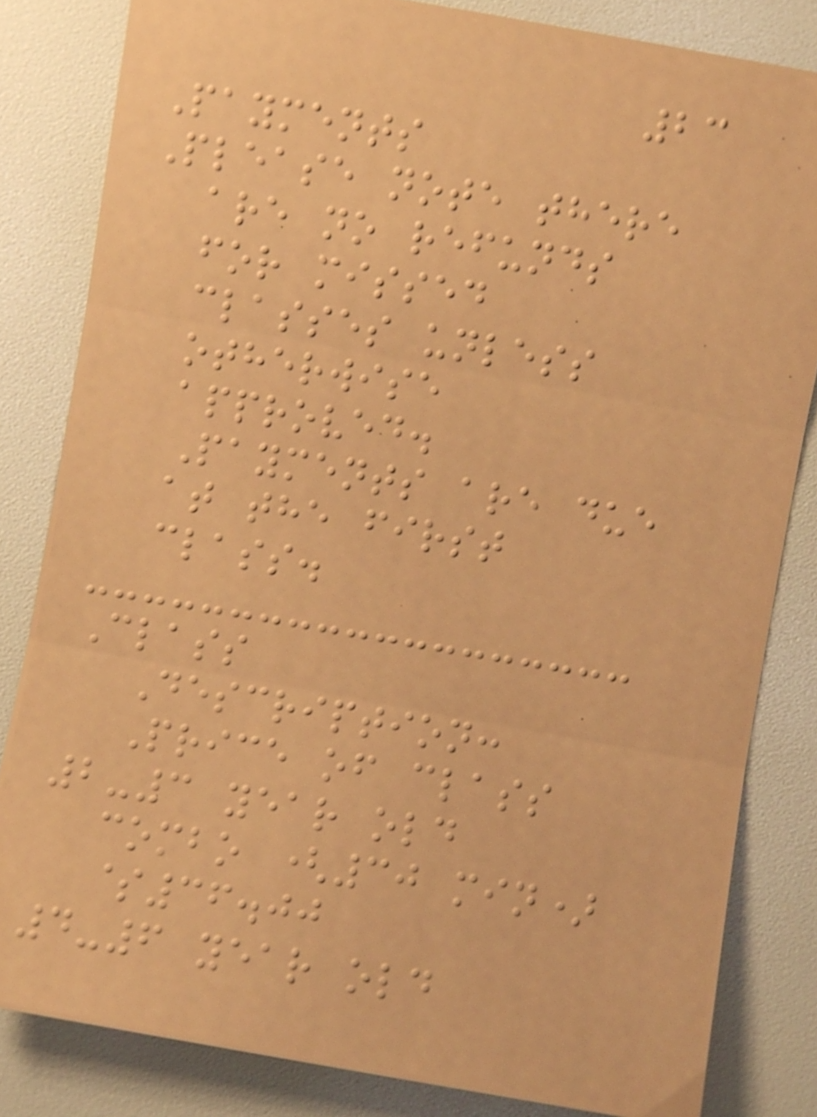23
Payments
Please note there
are no refunds
for missed
classes unless
otherwise
approved.
Payments are due
at the first
class.
Class
Description:
Price of class
2-3 year old
combo (30 min)
$36.00
4-6 year old
